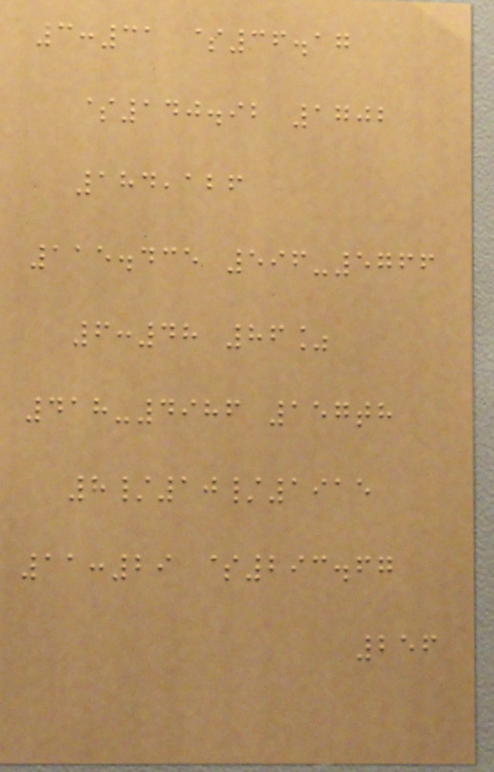3:31 $36.17
$140.92 1702
184,126
115.435 596-5766
6:48 86%
418-4986 157th
8/10/1915
11:29 $293.67
256
